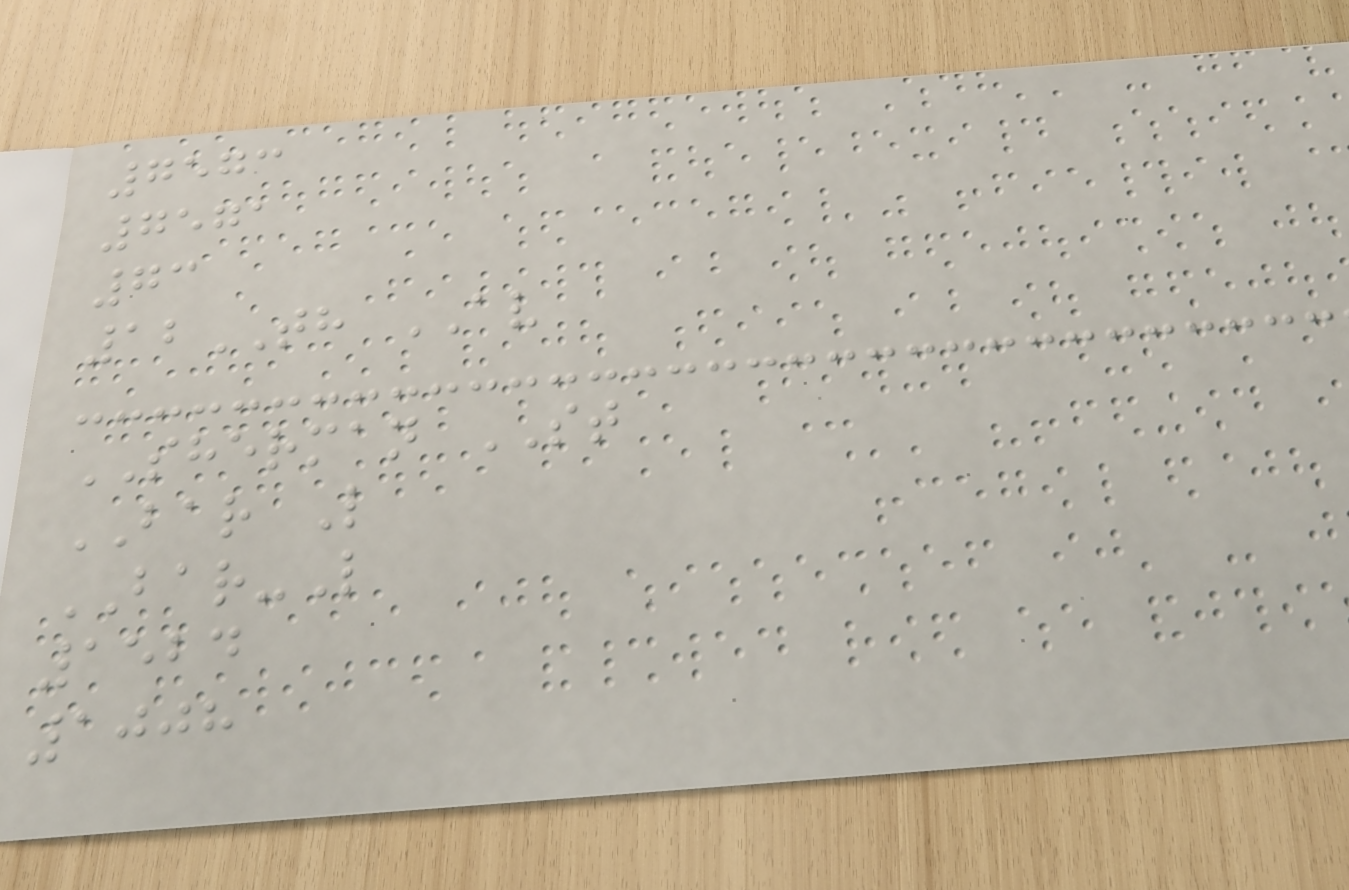7573
7571
73
12TH AV
SHERMAN ST
BAR L
BAR-L
1524
1008
